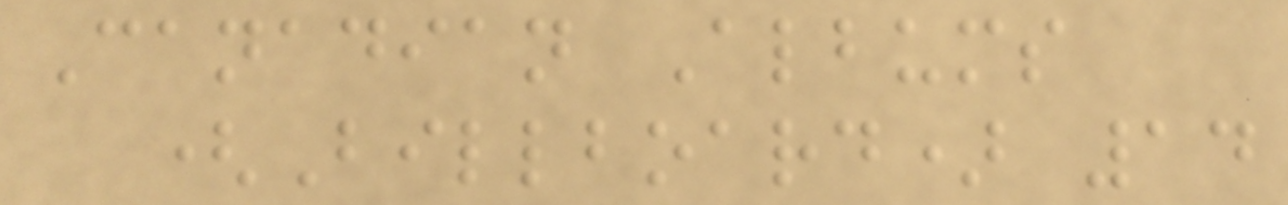Canadian Albums
(Billboard) 14
